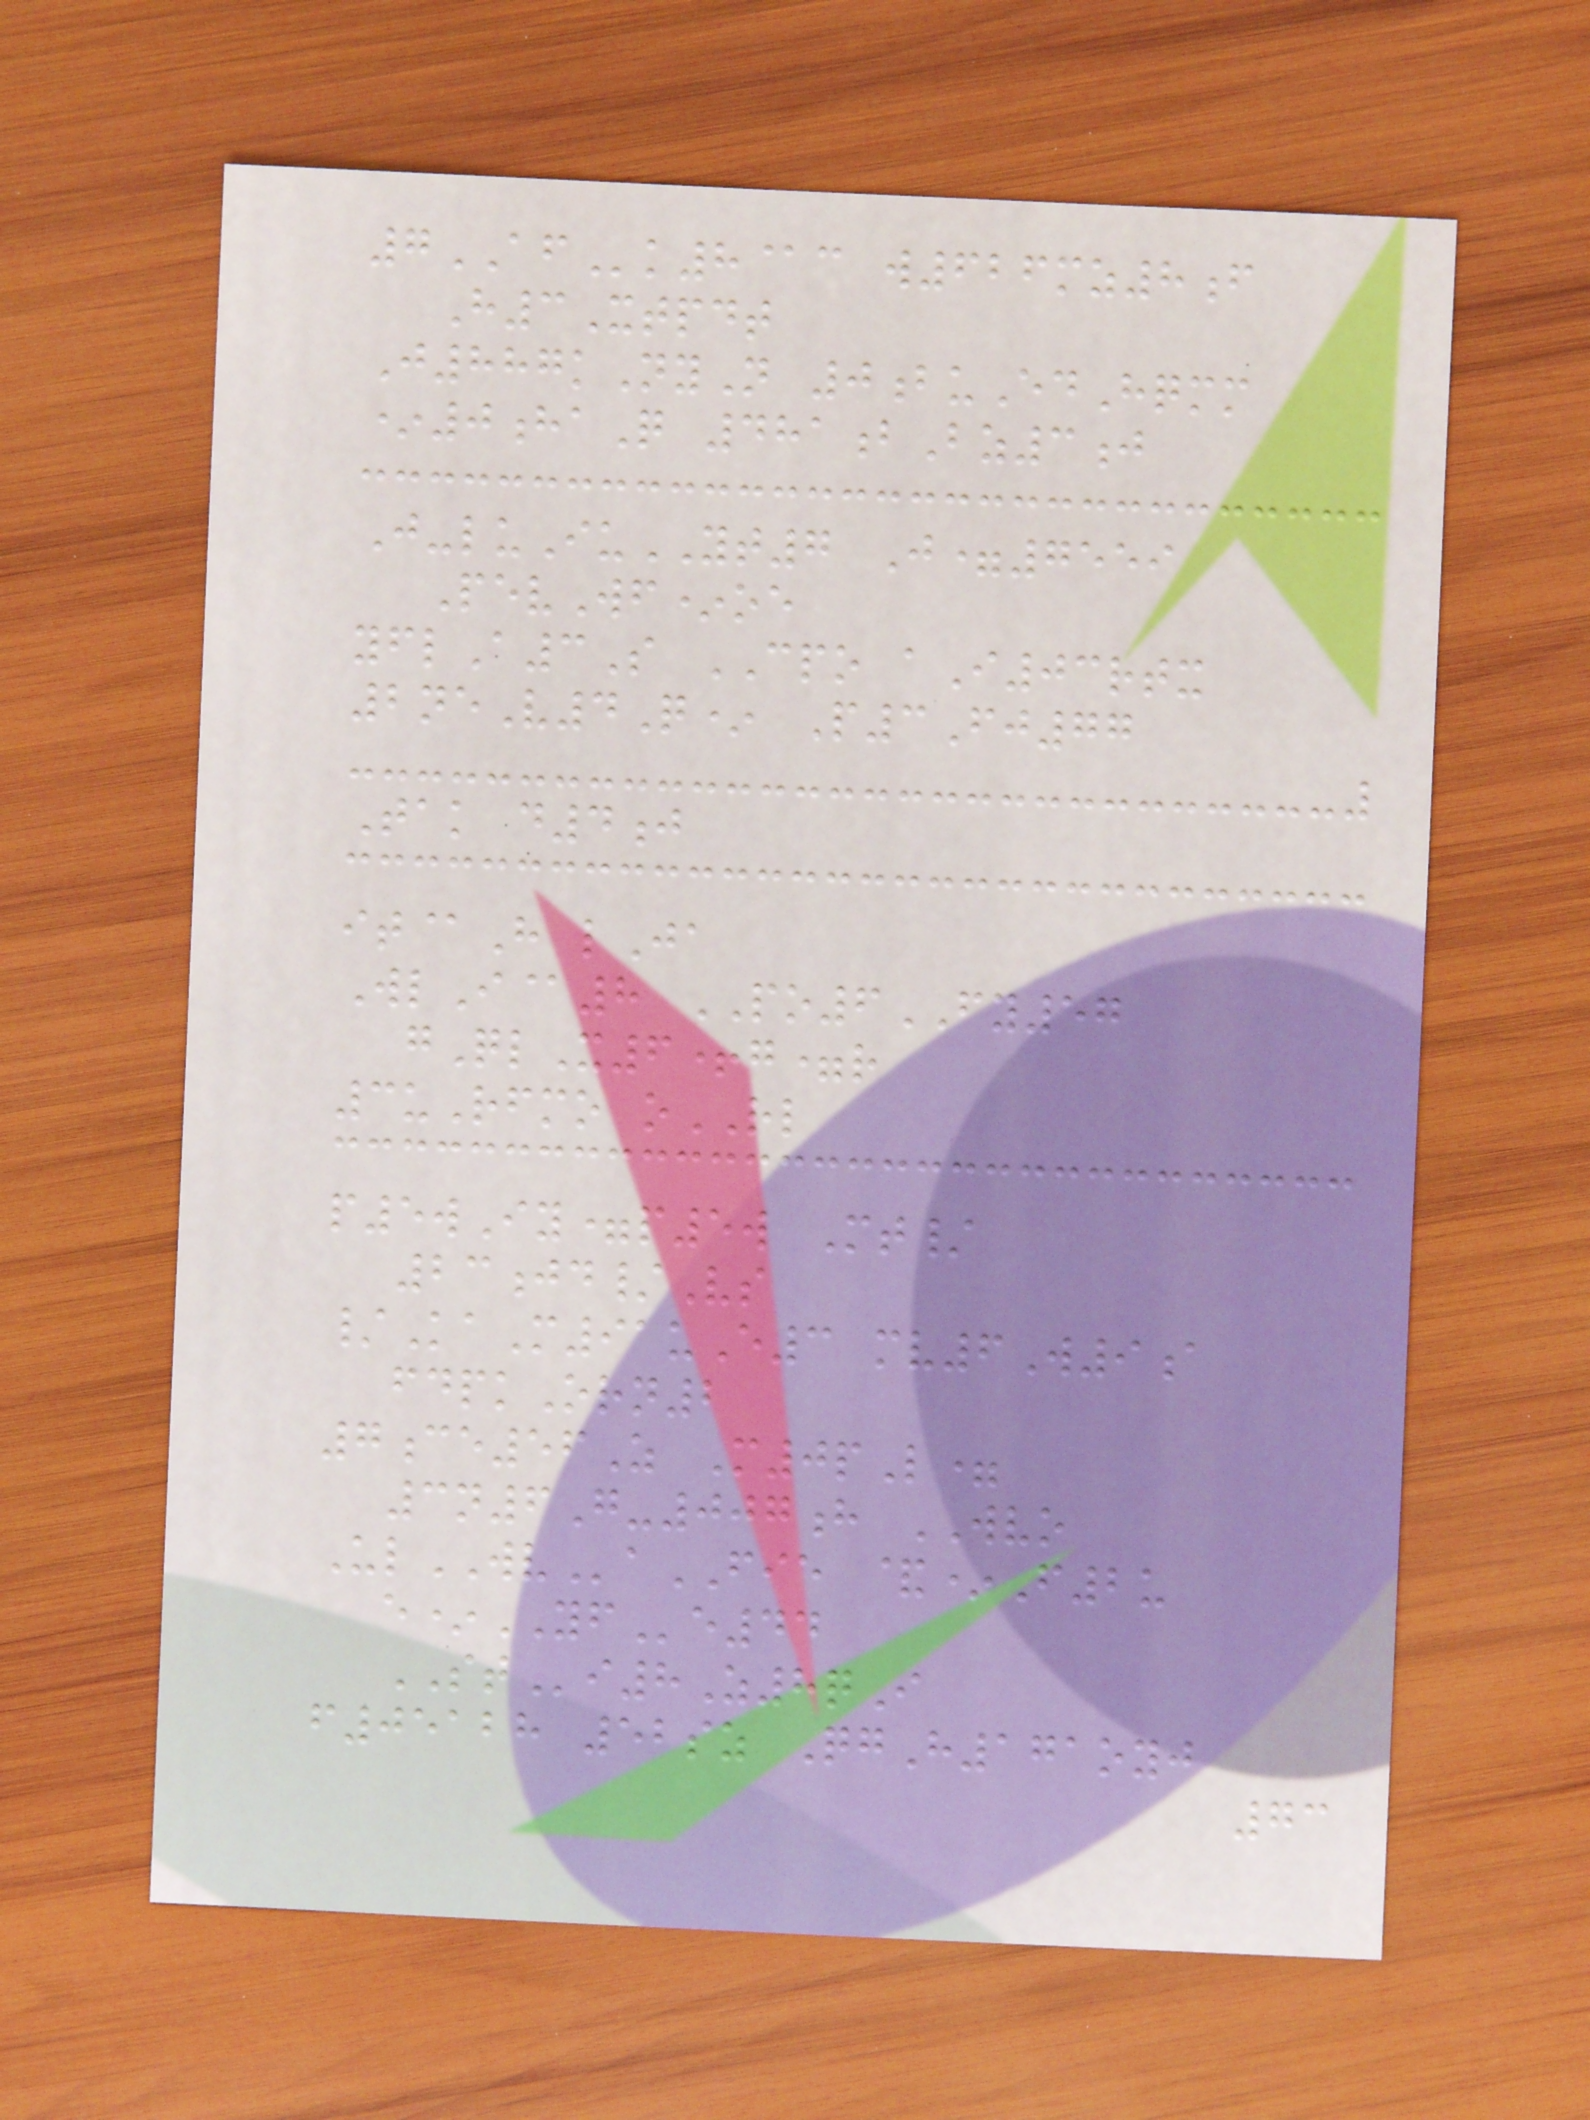7AFk8@c w626mz8f
H3Xtpdt
J887kNyN 0buEdHqmm
*0haQ 481bBz3j
J-luIuYT7 J=7559
PevWf*oe
yflA3S CPO aI03rtx
2neV4Q* P3Fj77
Tak d4j
it@H lJa
WlI@8 PO6FY57
gQlX6+g=r
3uRfmo oRL
p5wIy=p5w Mt/
23jd/Vs
/KaM91uE3 mv6W9a
fdpkOrn2
7ce56Z M0pL=
3n6G-007h WVO
UlWVaFIE &*F2u
e*YFe44
STi8Z8qI
f05128 52sz QgH171oyj
73
